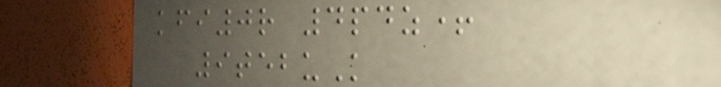kfi0r 4pdz+
9tebuK
